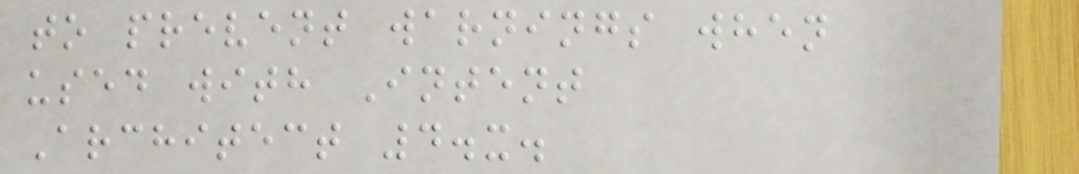to prevent warnings when
used with Intent
Architect 4.x.
